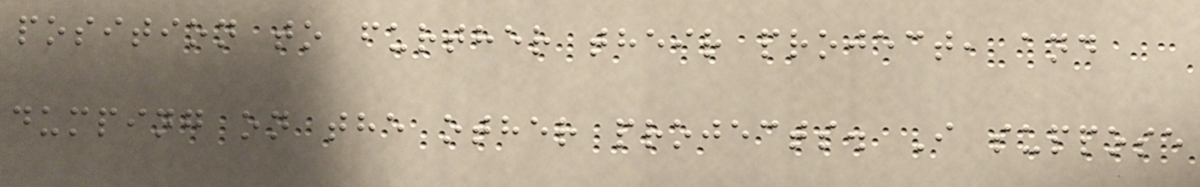position to further their project, and
dumping on the other projects. I suppose
